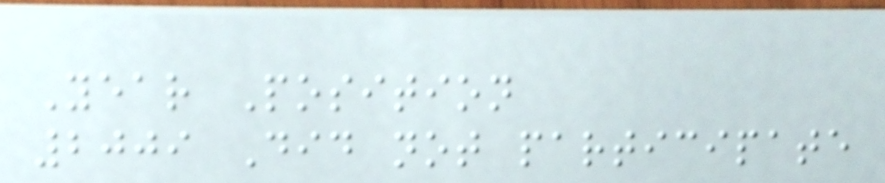Year Position
2009 Did not participate
